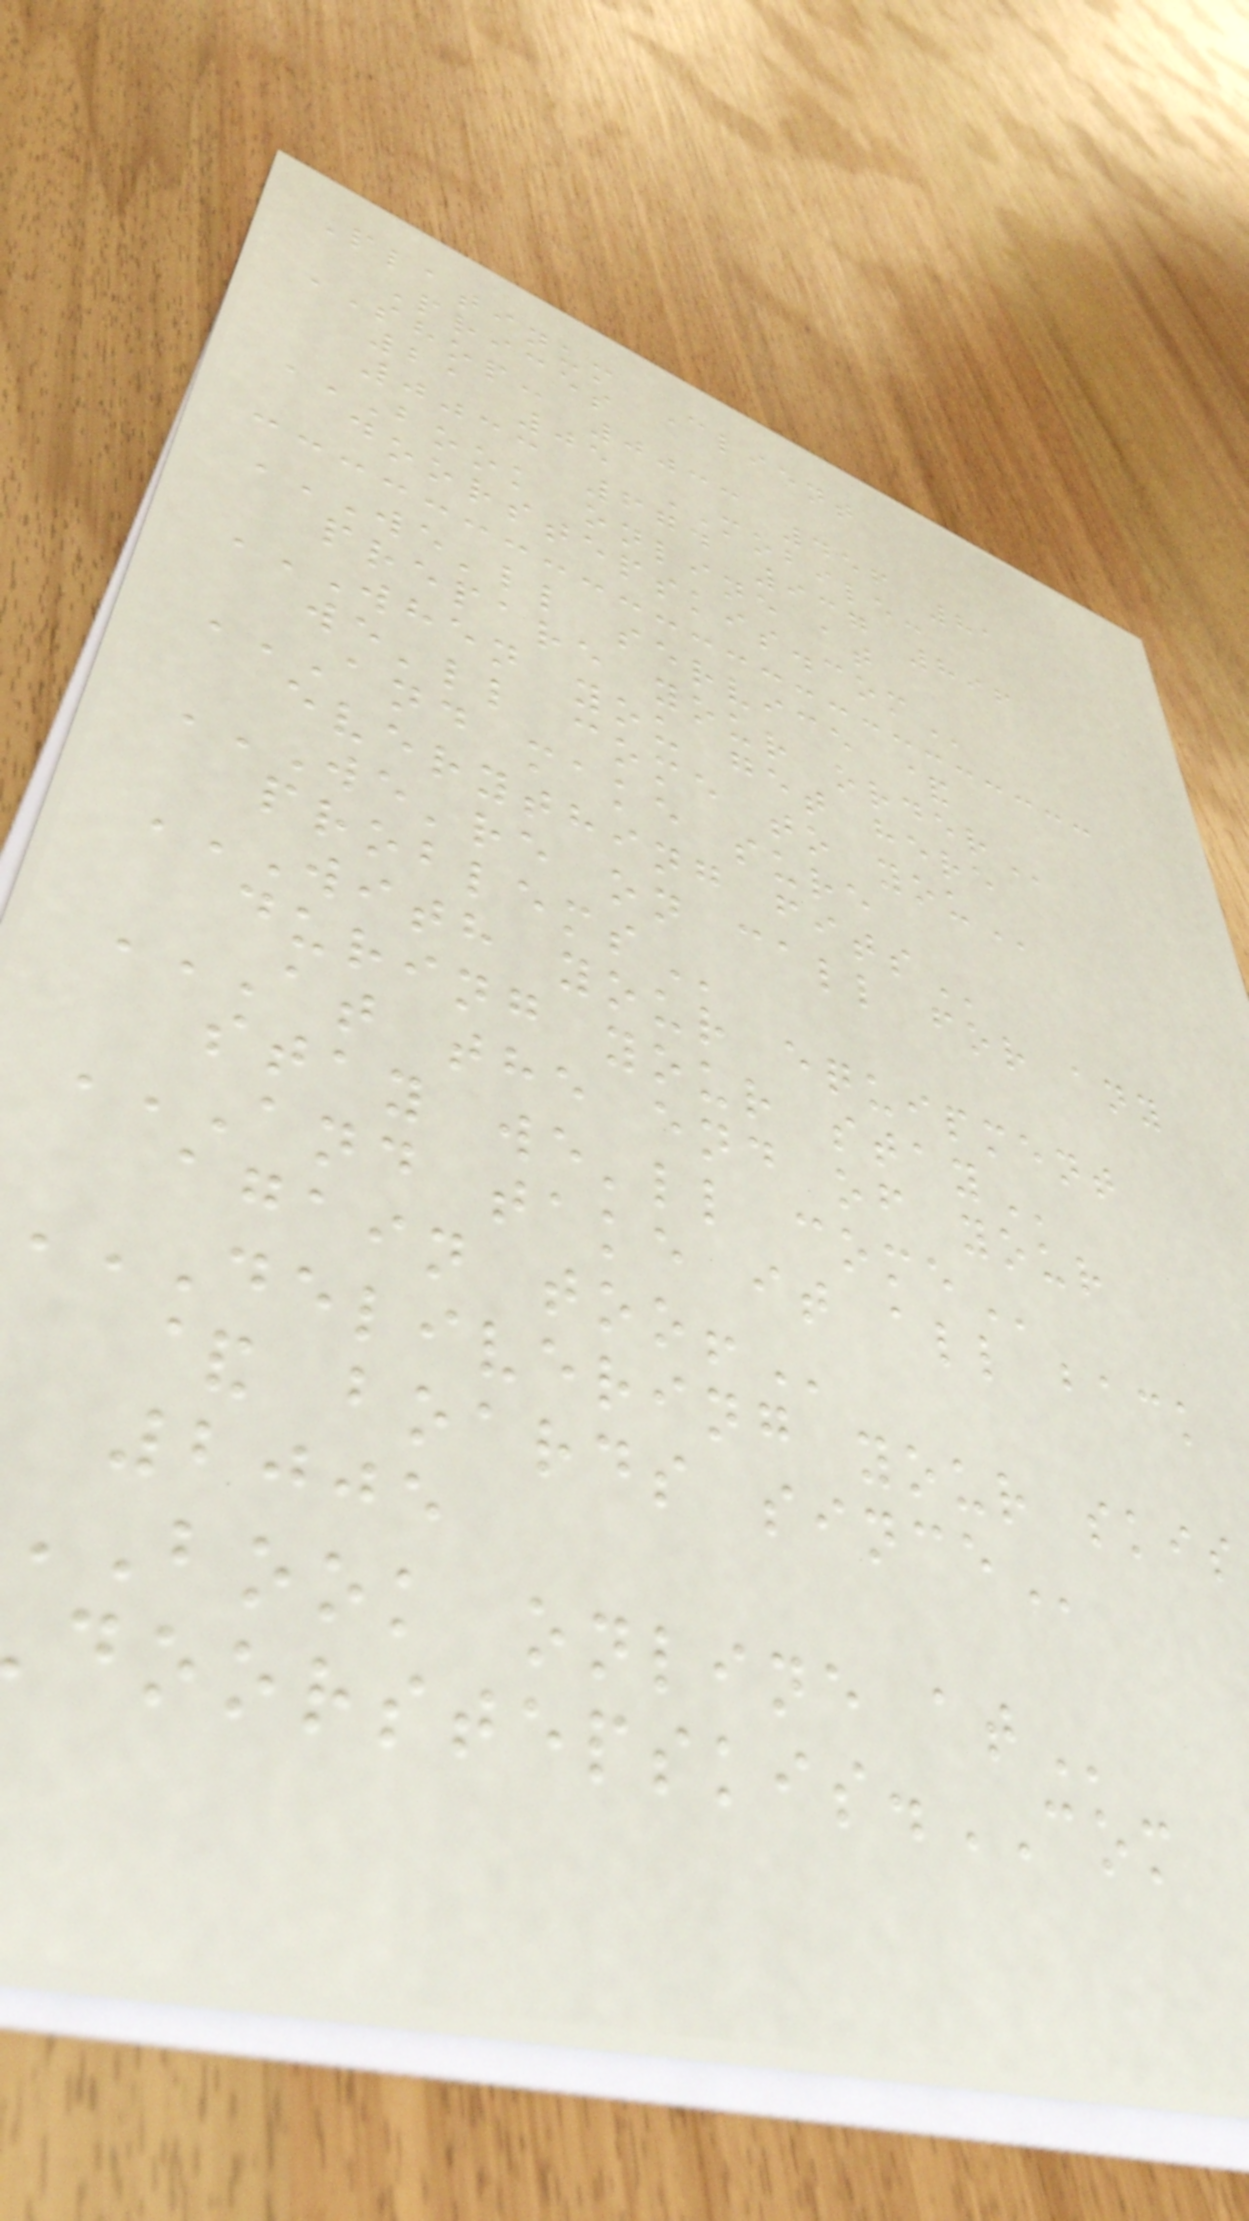Platinum Client
Prices
SHOP: 0033 456 81
21 05 MOBILE:
0033 674 937 896
BOOK ONLINE AT
WE'LL SERVICE &
prepare your
WHEN YOU GET HERE
we'll come to
AND MAKE SURE
everything
WE'RE ON CALL FOR ANY
WITH YOUR EQUIPMENT
during your
AT THE END OF YOUR
stay we'll
AND TAKE IT ALL BACK
again
DELIVERING YOUR SKIS
& boards
2005
book online
.COM
